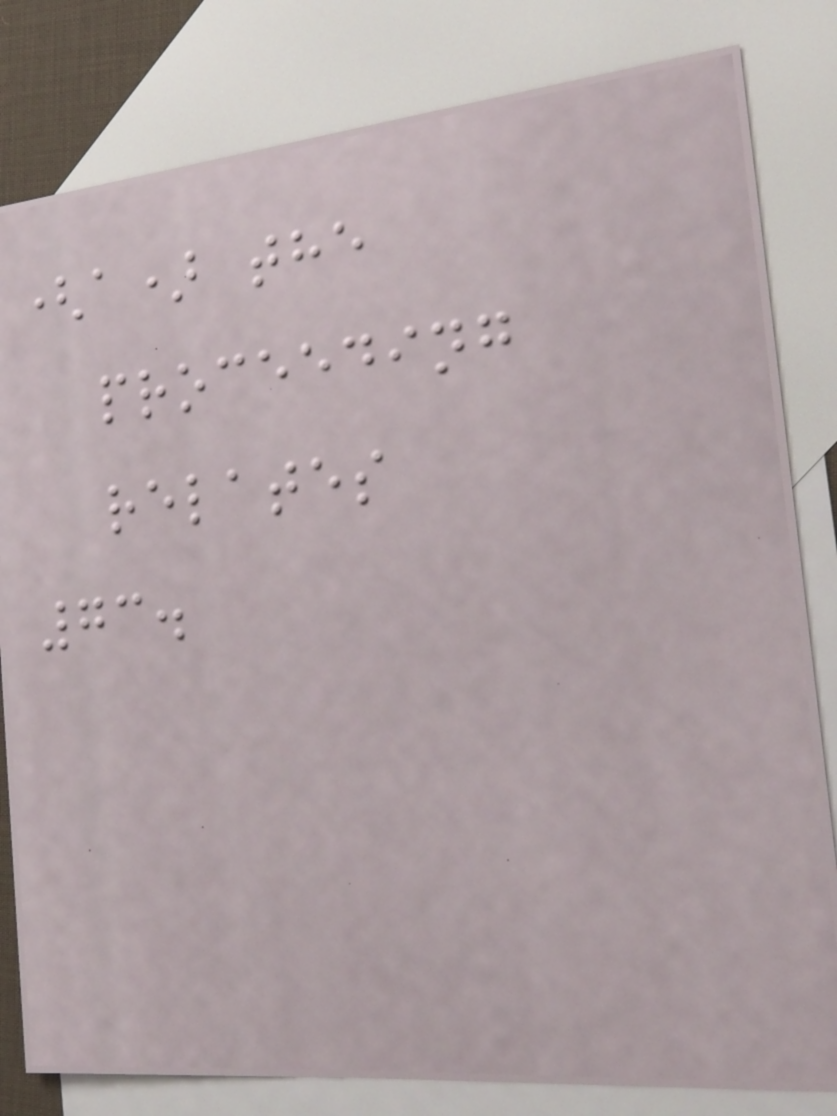(a) the
proceeding
relates
73.
